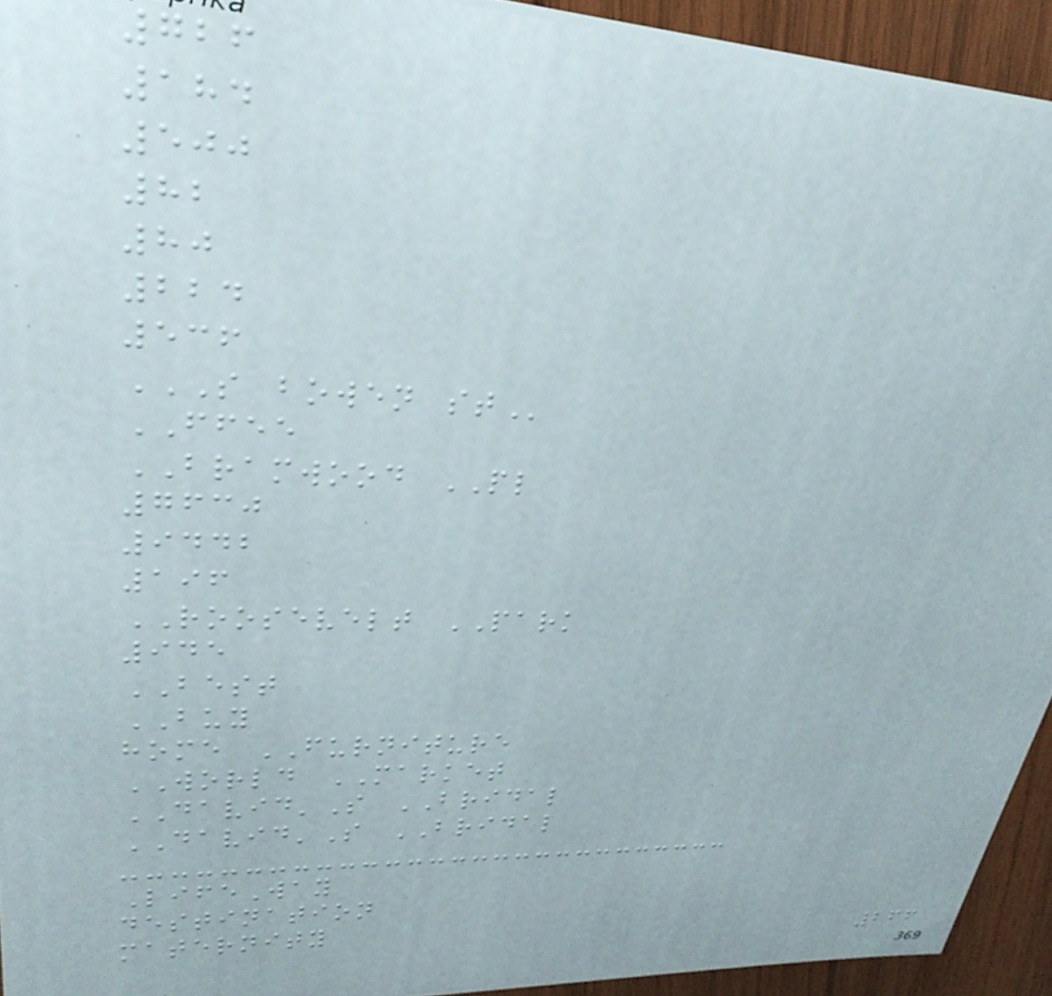726
184
500
82
80
224
536
S BOWEN ST
FFEE
BRAMWOOD PL
7630
9442
196
ROOSEVELT PARK
945
BEST
BUY
home FURNITURE
WORLD MARKET
DAVID'S BRIDAL
DAVID'S BRIDAL
LifeWay
destination
maternity
266
